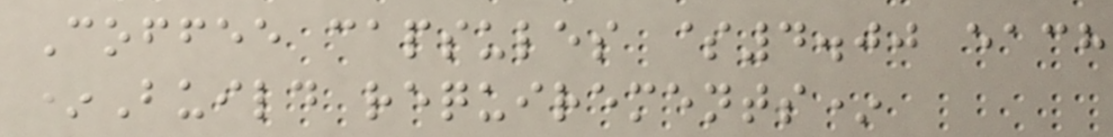Coffee capsules $4.00 each
*Build requirements*
